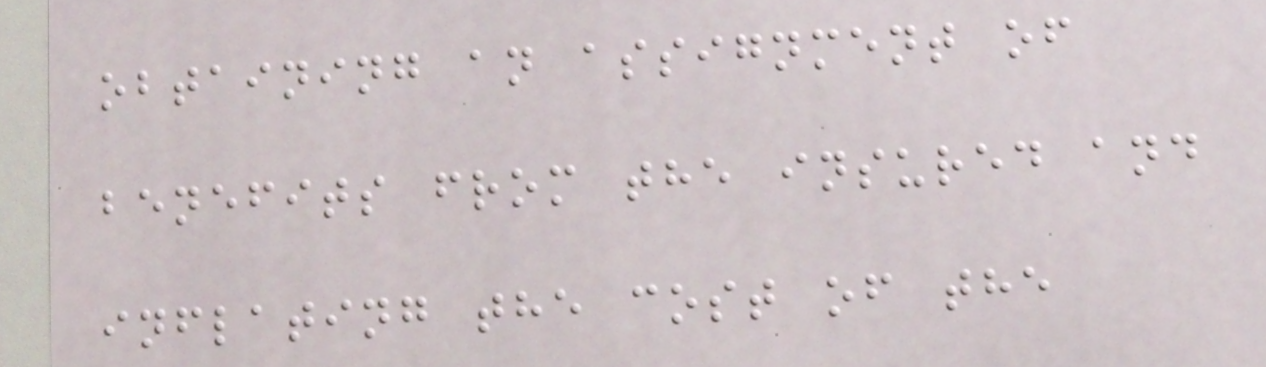obtaining an assignment of
benefits from the insured and
inflating the cost of the
